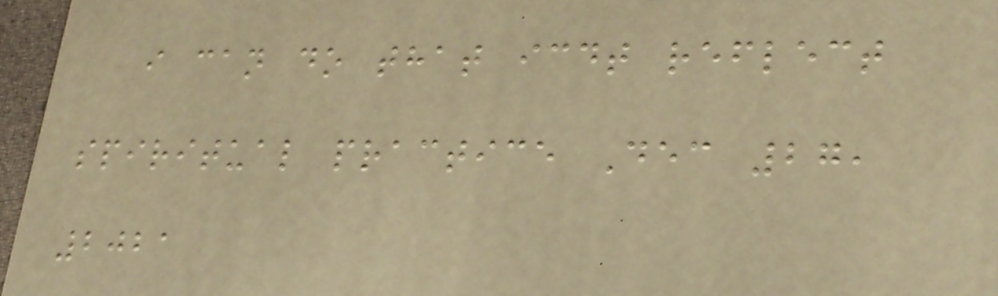i can do that icdt reflect
spiritual practice Dec 27,
2021
